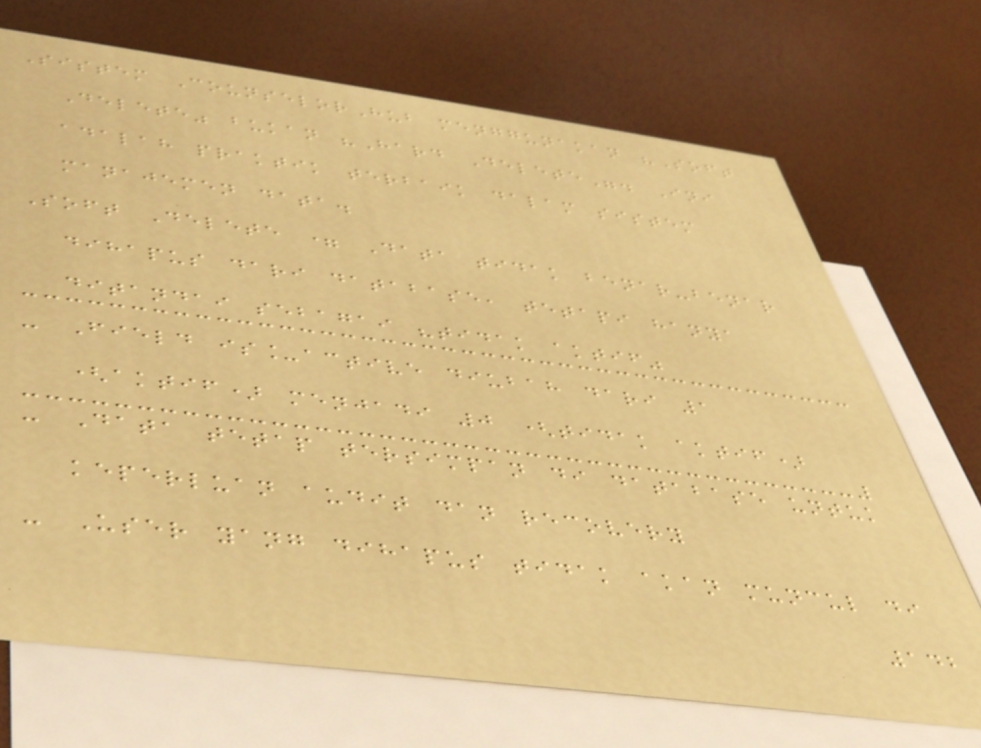Sistem CounselorHub menggunakan "Soft
Delete" bukan "Hard Delete". Ini
adalah praktik terbaik dalam sistem
manajemen data.
Soft Delete = Data tidak benar-benar
dihapus dari database, tetapi hanya
ditandai sebagai "tidak aktif"
- Field is_active diubah dari 1
(aktif) menjadi 0 (tidak aktif)
- Data tetap tersimpan di database untuk
keperluan audit dan recovery
- User yang dihapus tidak akan muncul di
142
